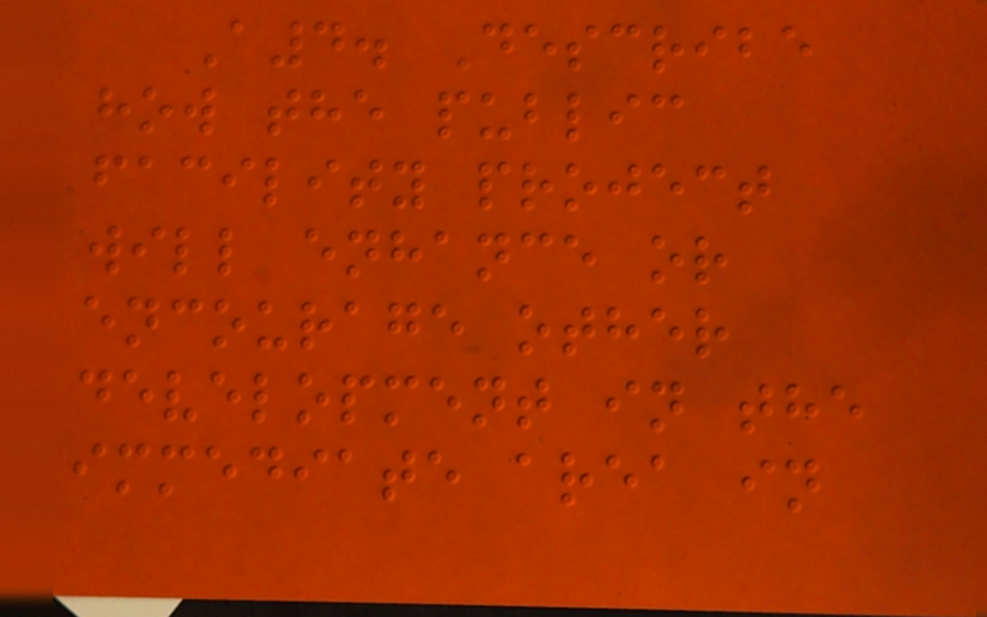A4. Describe
how the public
facility project
will enhance or
encourage other
development in the
immediate area in
